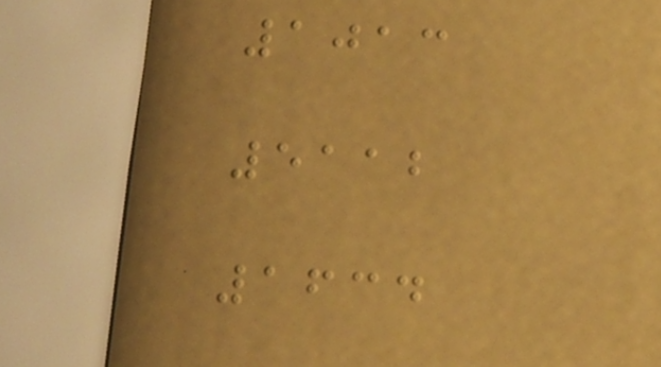1013
5112
1634
